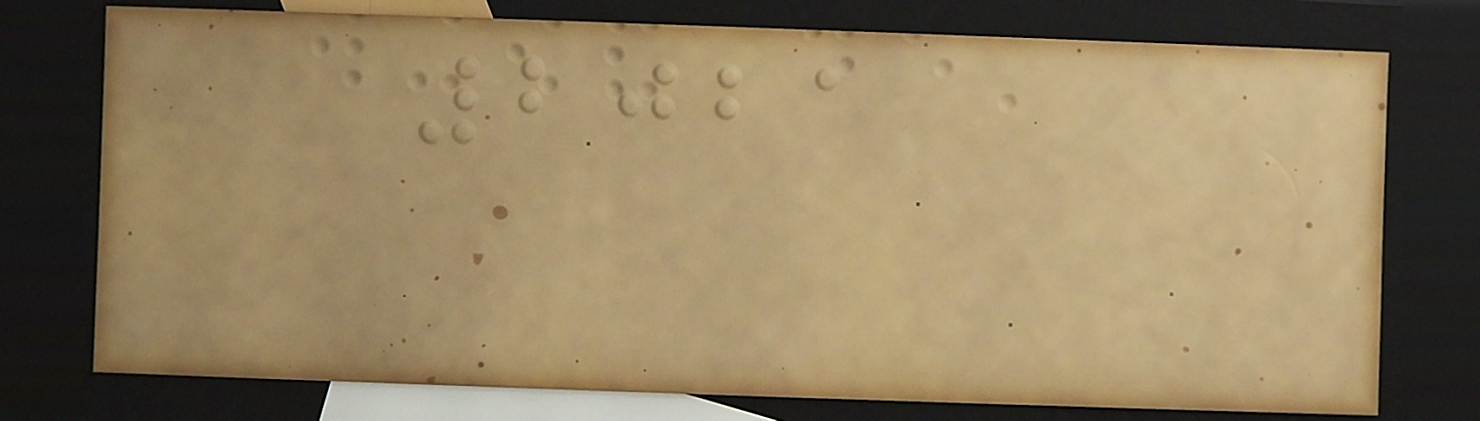2021
